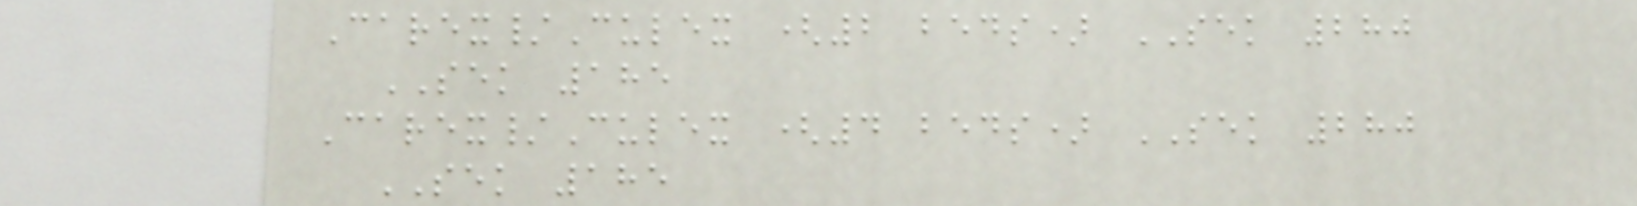Carex/Culex (2 beds) SEK 280
SEK 185
Carex/Culex (4 beds) SEK 280
SEK 185
